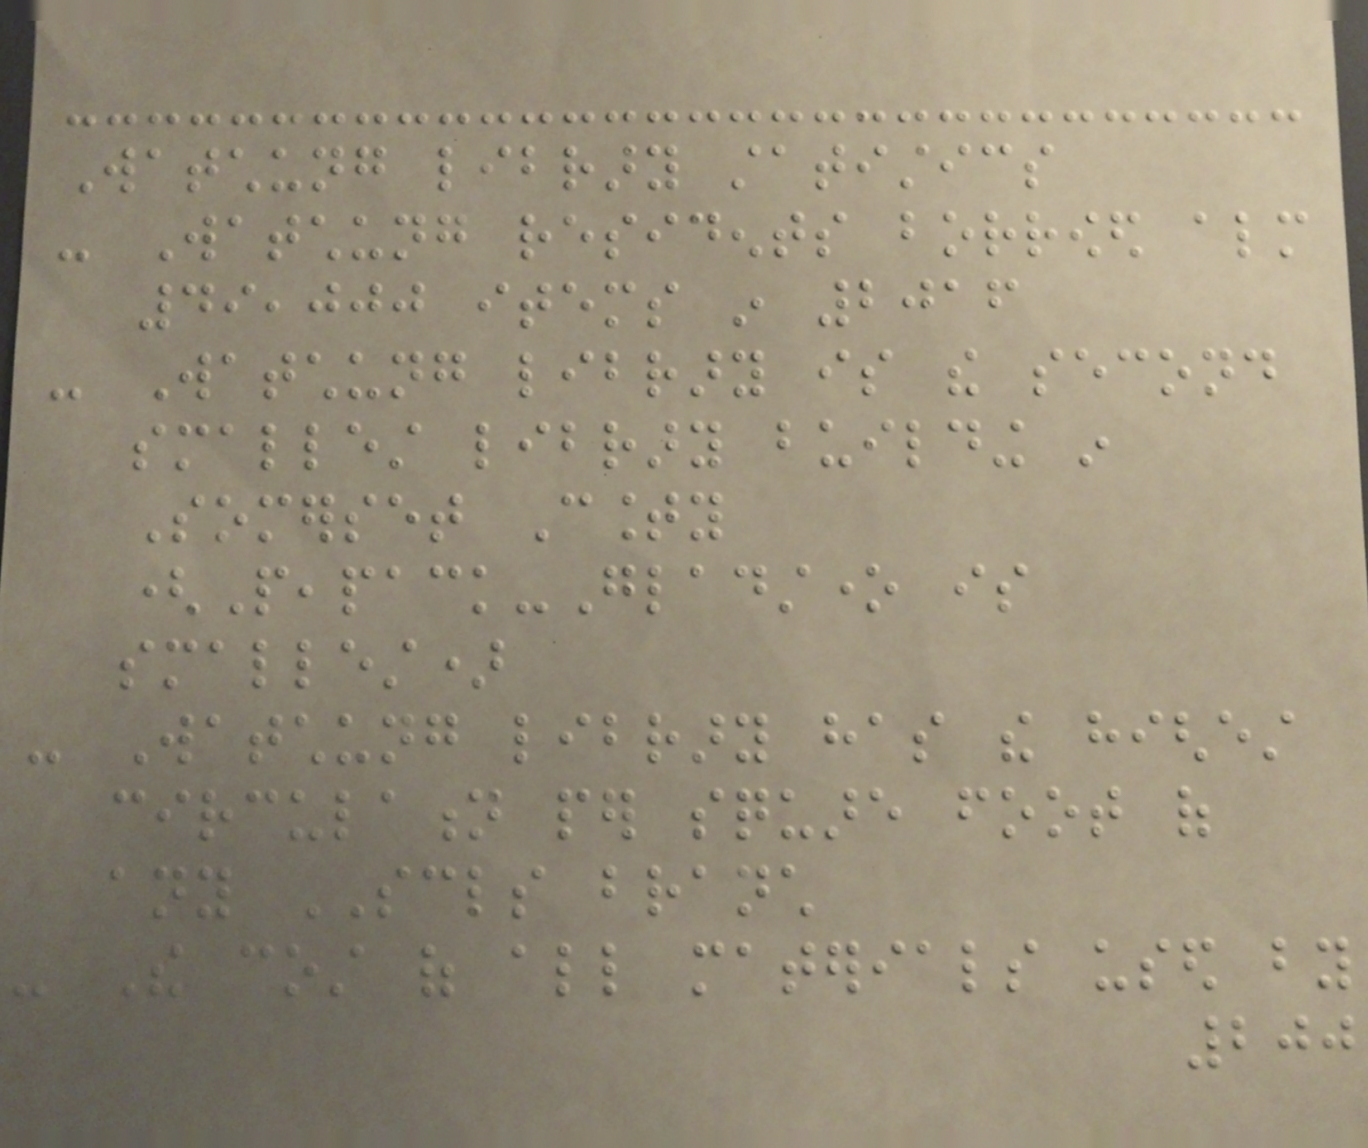Watchung library statistics
- Watchung residents borrowed almost
49,000 items in 2016
- Watchung library is the second
smallest library building in
Somerset County
(Peapack-Gladstone is
smallest)
- Watchung library has the highest
circulation per square foot of
any SCLS branch
- The cost of all materials used by
200
